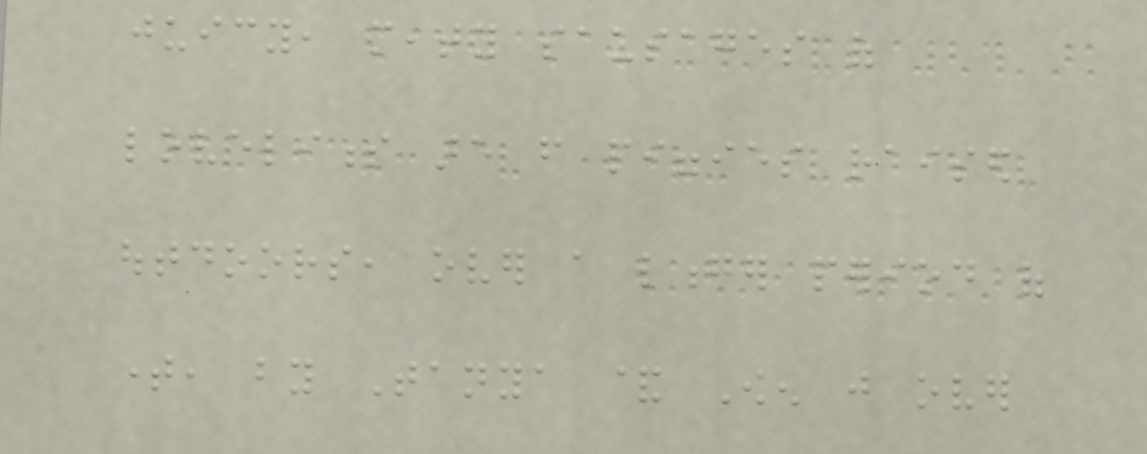juicy, meaty sausages of
loveliness are from piggies raised
outdoors, over a longer period of
time, by Tanya & Owen just over
